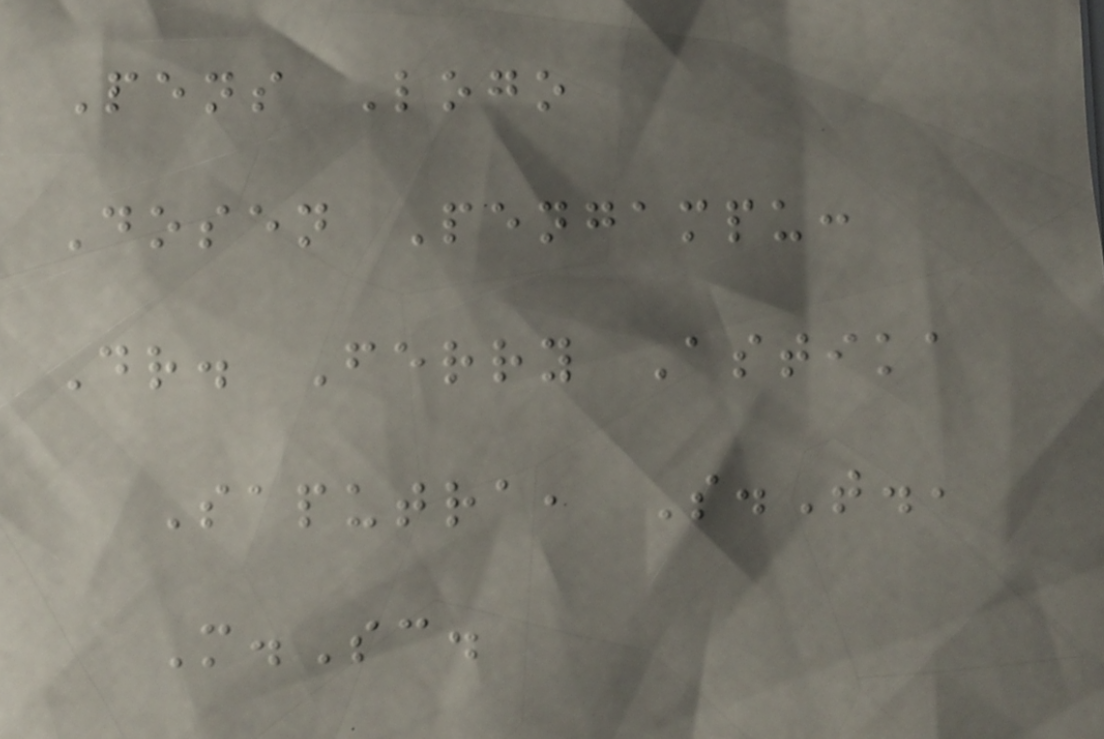Pens Logo
Dosen Pengampu:
Dr. Ferry Astika
Saputra, S.T.,
M.Sc.
